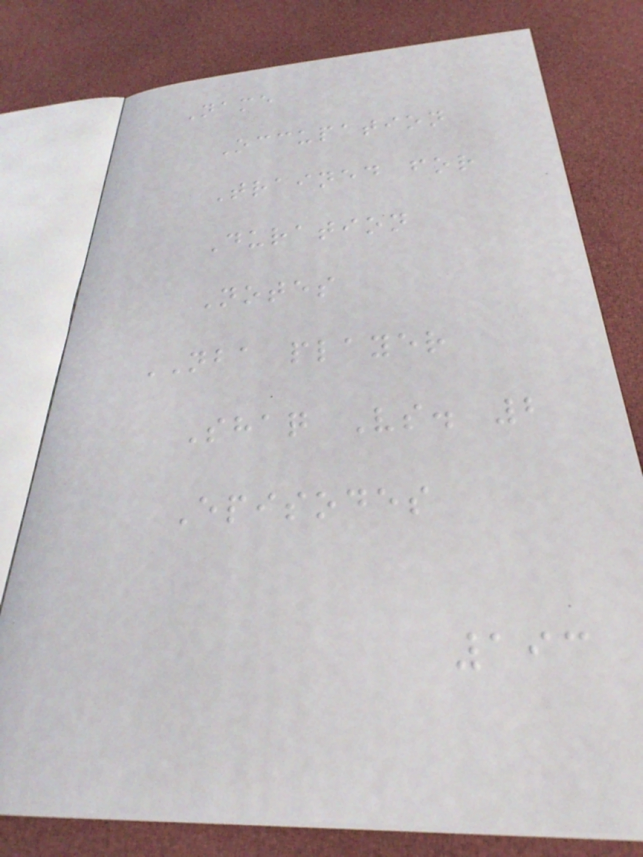Name
Occupation
Trained for
Duration
Notes
NBA player
Shaq Vs. 2
Episodes
193
